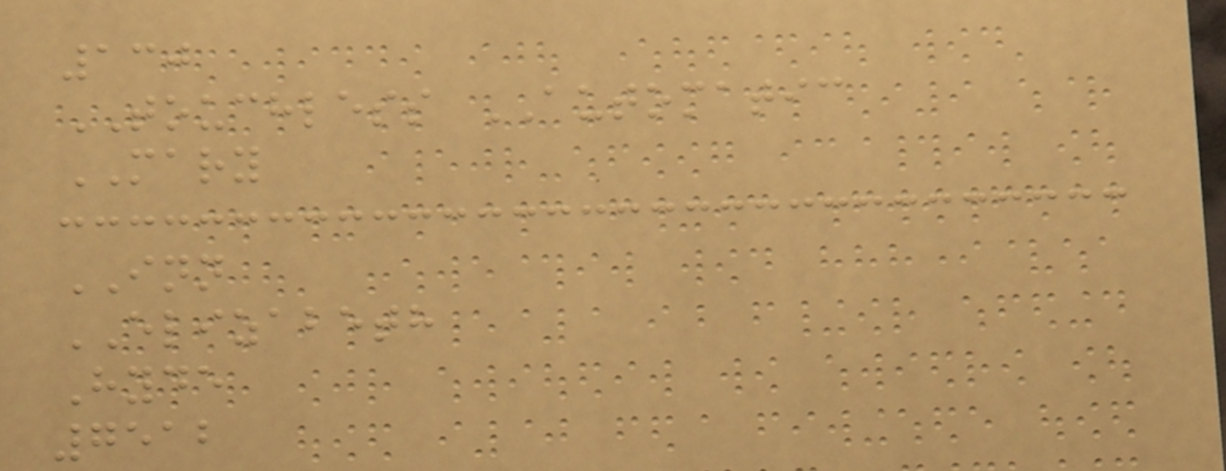130
TOUCHLESS AUTOMATIC
MARY
INN
ELIZABETH
Hyde
7512
